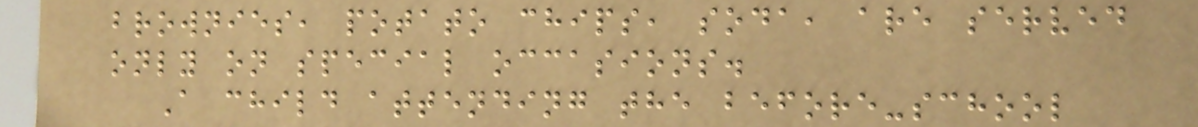brownies, potato chips, soda, are served
only on special occasions.
A child attending the before-school
